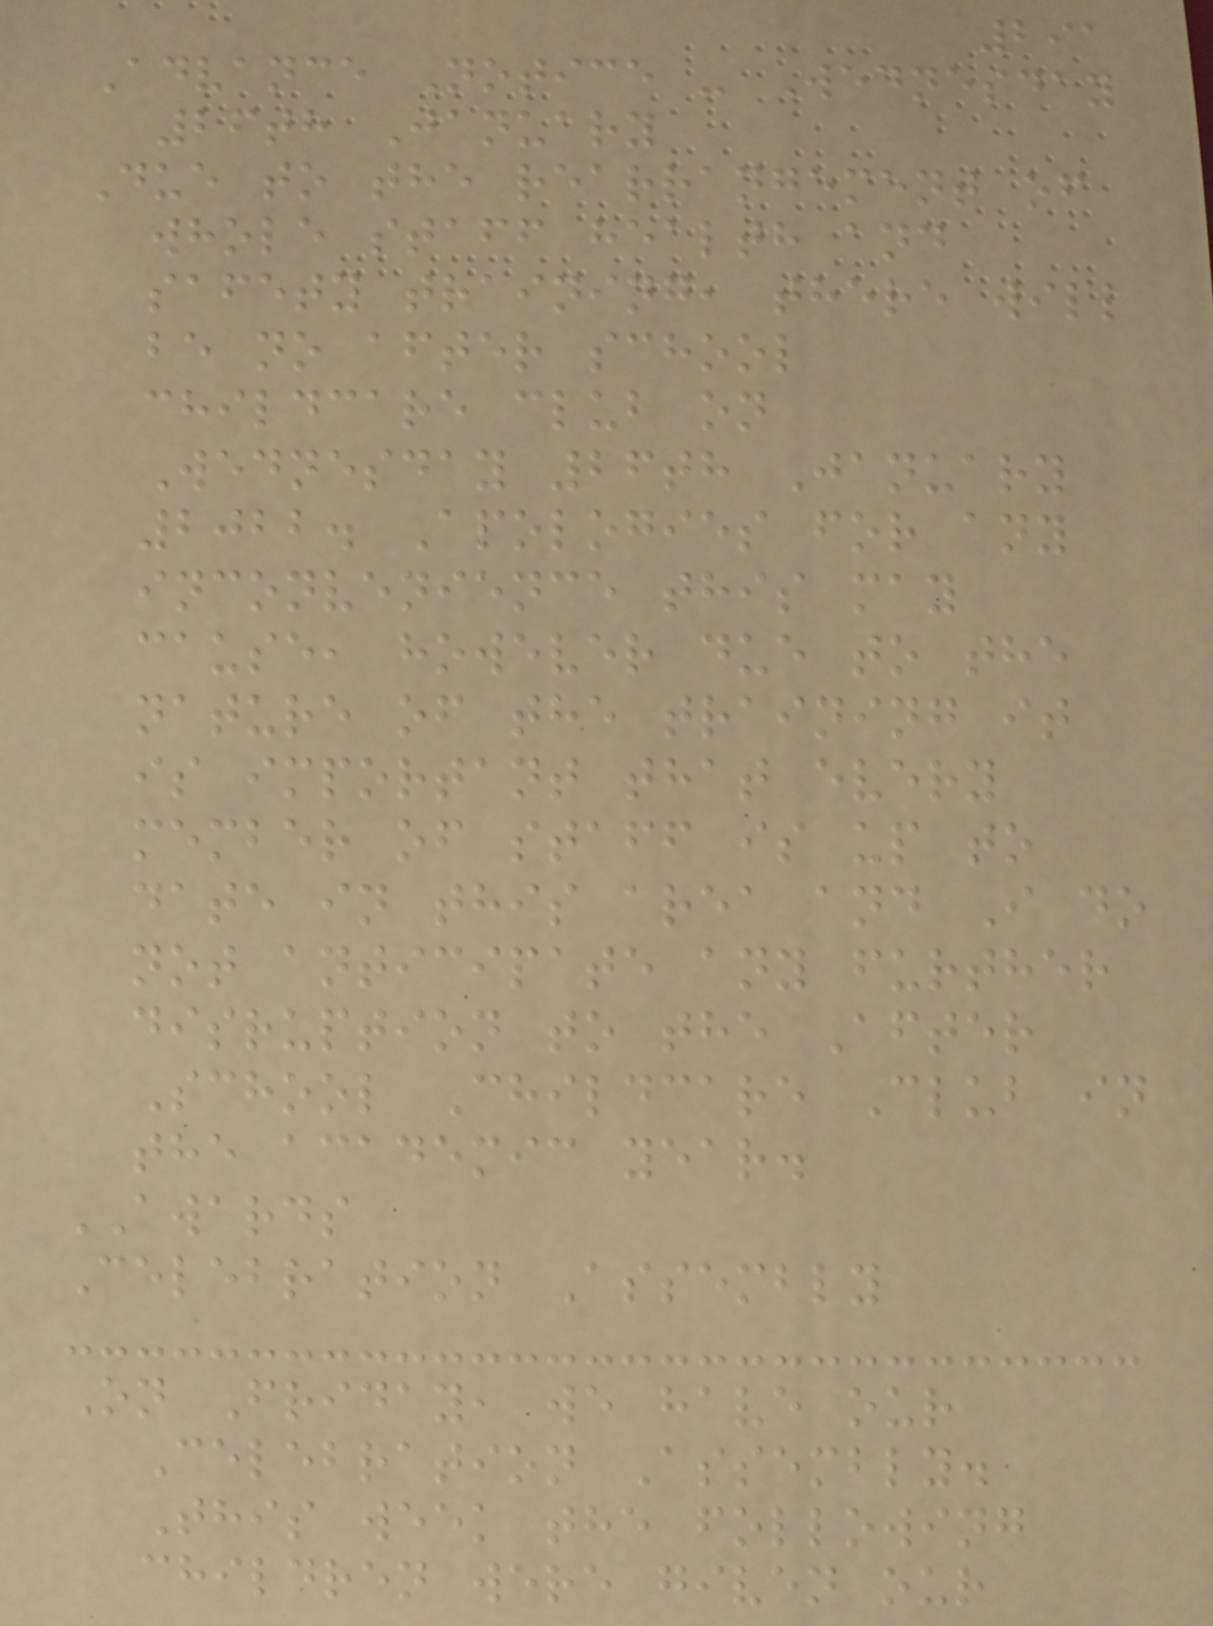291
Advance Notice - Wednesday
26th January
Due to the rearrangement of
whole staff health and
safety training, there will
be no after school
childcare club on
Wednesday 26th January
2022. Apologies for any
inconvenience this may
cause, however due to the
nature of the training it
is important that every
member of staff is up to
date in this area and I do
not anticipate any further
disruption to the After
School Childcare Club in
the academic year.
AWARDS
Celebration Assembly
On Friday, we have our
Celebration Assembly.
This week the following
children were given our
